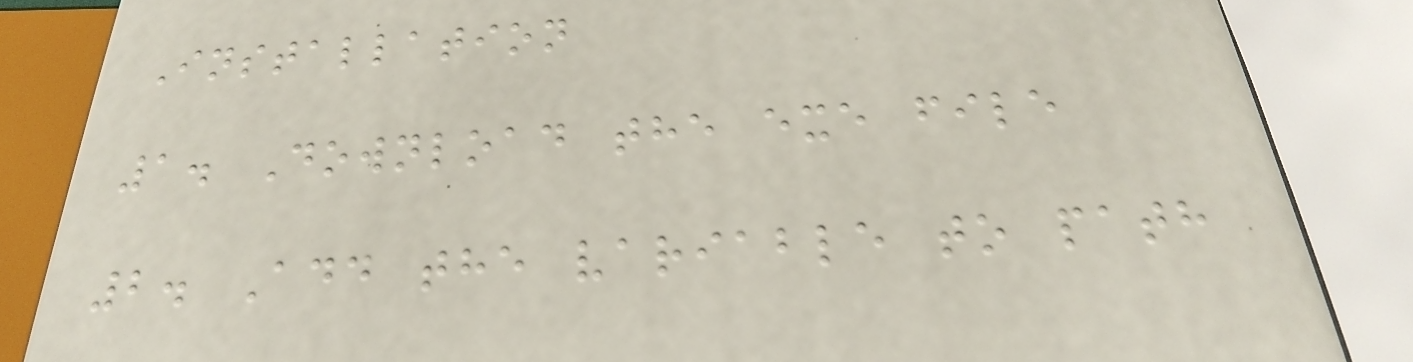Installation
1. Download the exe file
2. Add the variable to path
